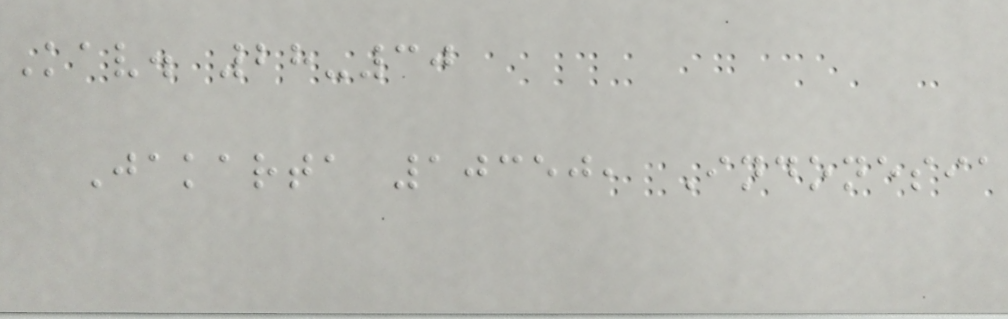Kav. 28-30
Jakarta 10350, Indonesia
